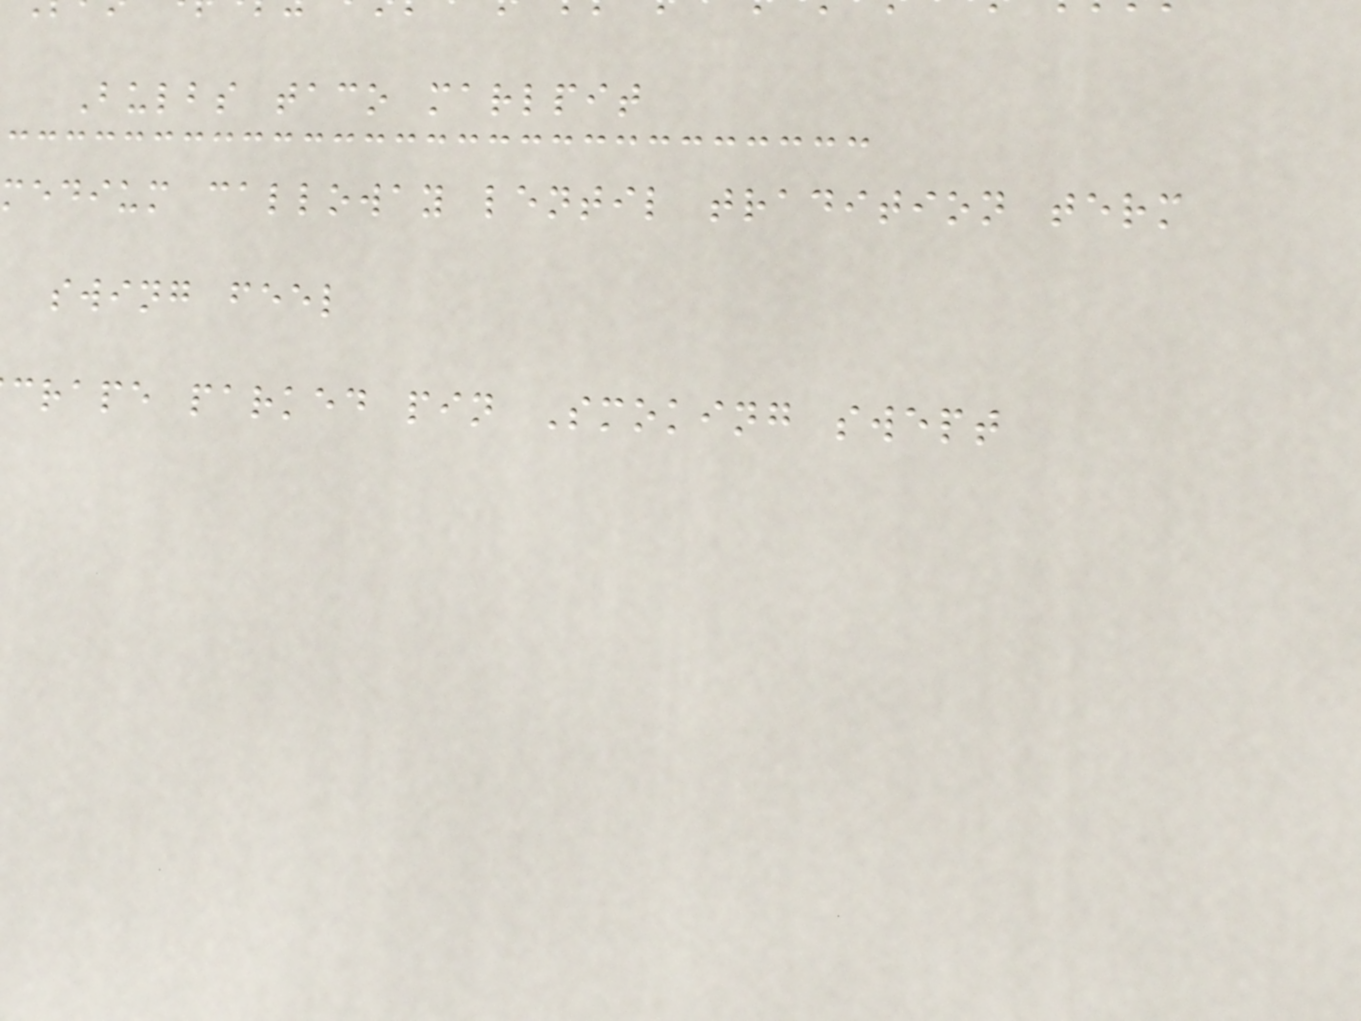Bulbs taco marlpit
medium calloway lentil tradition term
swing feel
crape parked pin Smoking swept
